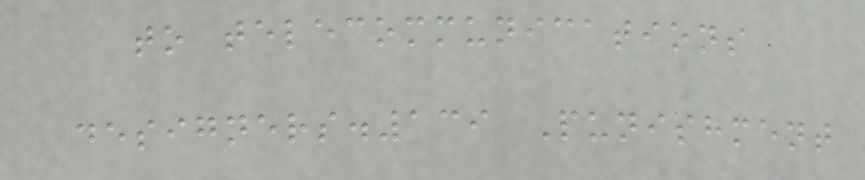to telecommunications
designers.139 Punishment
